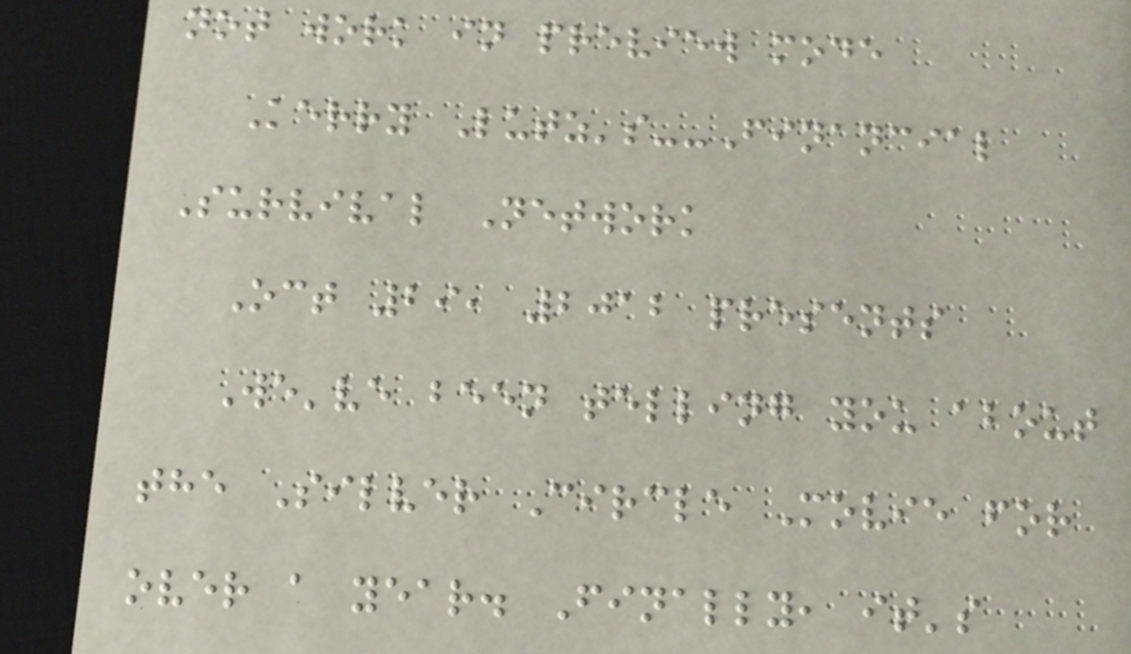not work in preview mode
Kerry Lutz's--Financial
Survival Network
Oct 29, 2012 presents
We've been telling you about
the Silver Circle Movie for
over a year. Finally, it's
